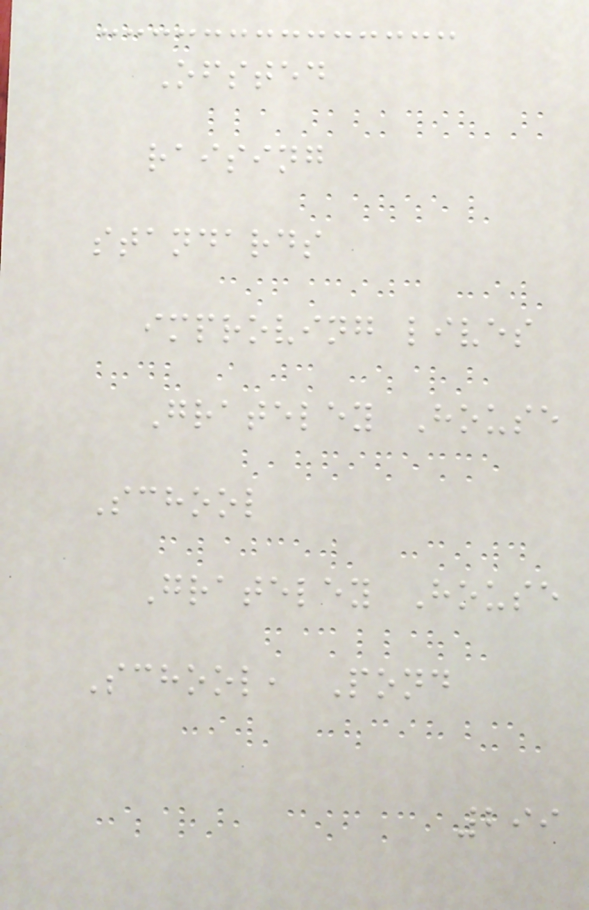Ofsted
raising
standards
improving lives
Grateley House
School
Grateley House
School, Pond
299
